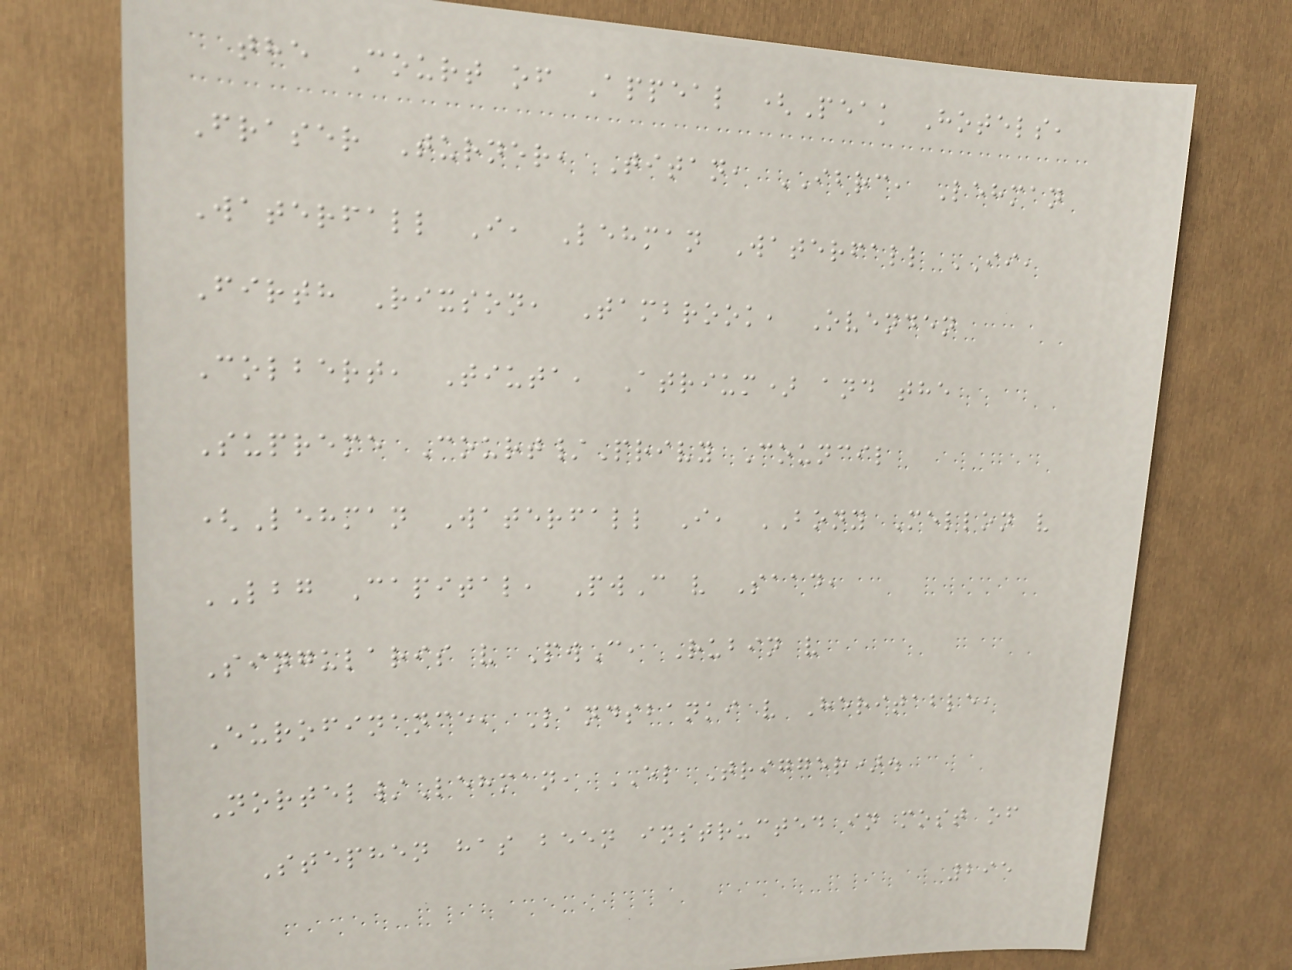the Court of Appeal (Peak Hotels,
Fraser Turner, Titan, IBRC, Lehman
Waterfall I, Lehman Waterfall II,
Firth Rixson, Tambrook, Ovenden
Colbert, Tiuta, Atrium) and the
Supreme Court/Privy Council
(Lehman Waterfall I, BONY Mellon v
LBG Capital, PwC v Saad,
Singularis v PwC, Rubin v
Eurofinance, Landsbanki v Heritable,
Nortel/Lehman, EL Trigger).
Stephen has been instructed in most of
295
